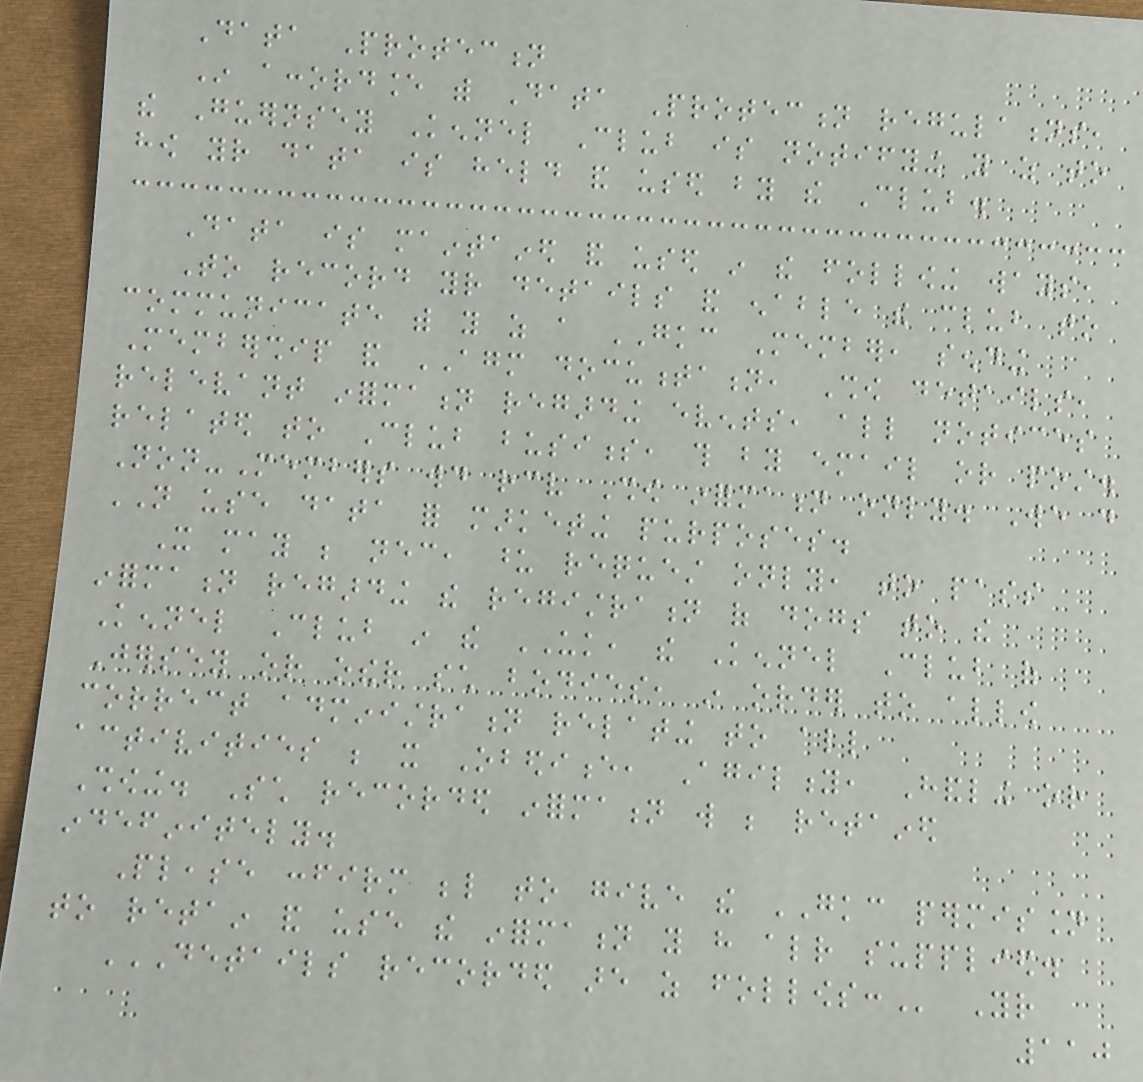Data Protection
In accordance with Data Protection regulations,
the Guernsey Kennel Club is notifying you as to
how your data is held and used by the Club.
Data is maintained and used in the following ways,
To record your details and enable the club to
communicate with you as a GKC Member, sending
Membership and AGM documentation, Show details,
relevant information regarding events, all notices
related to Club business, this by email or post.
Non-Members would receive Show information only. We do
NOT use data for marketing purposes.
It may be necessary, upon request only, to pass
information regarding the registration of dogs to the
Kennel Club in the UK, the Kennel Club of
Jersey or other such bodies, in order to allow
correct administration relating to all
activities be it Obedience, Agility, Handling or
Showing. Such recorded information will be retained
indefinitely.
Please confirm below to give the GKC permission
to retain and use the information you have already supplied.
DETAILS RECORDED ARE AS FOLLOWS: Your
110
